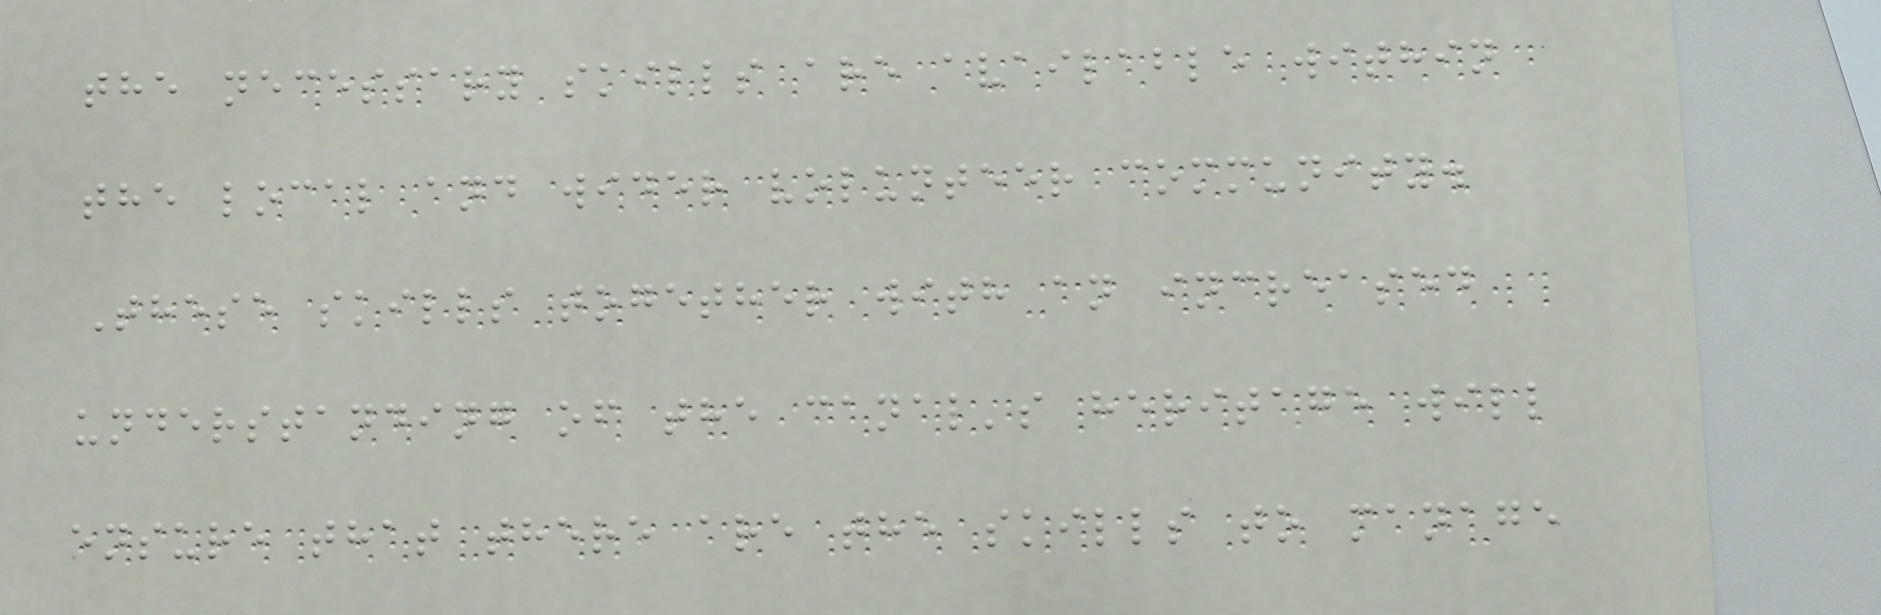the necessary skills are available within
the local and wider volunteer community.
These skills together with an increased
understanding of the canal's heritage will
ensure that there are the skills to manage
